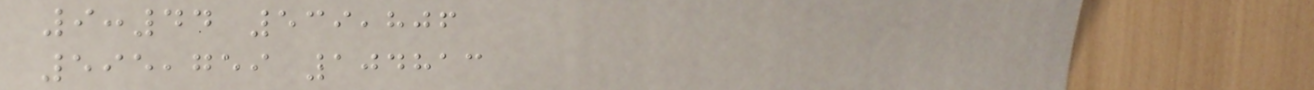9:44 539,806
595,759 104813
